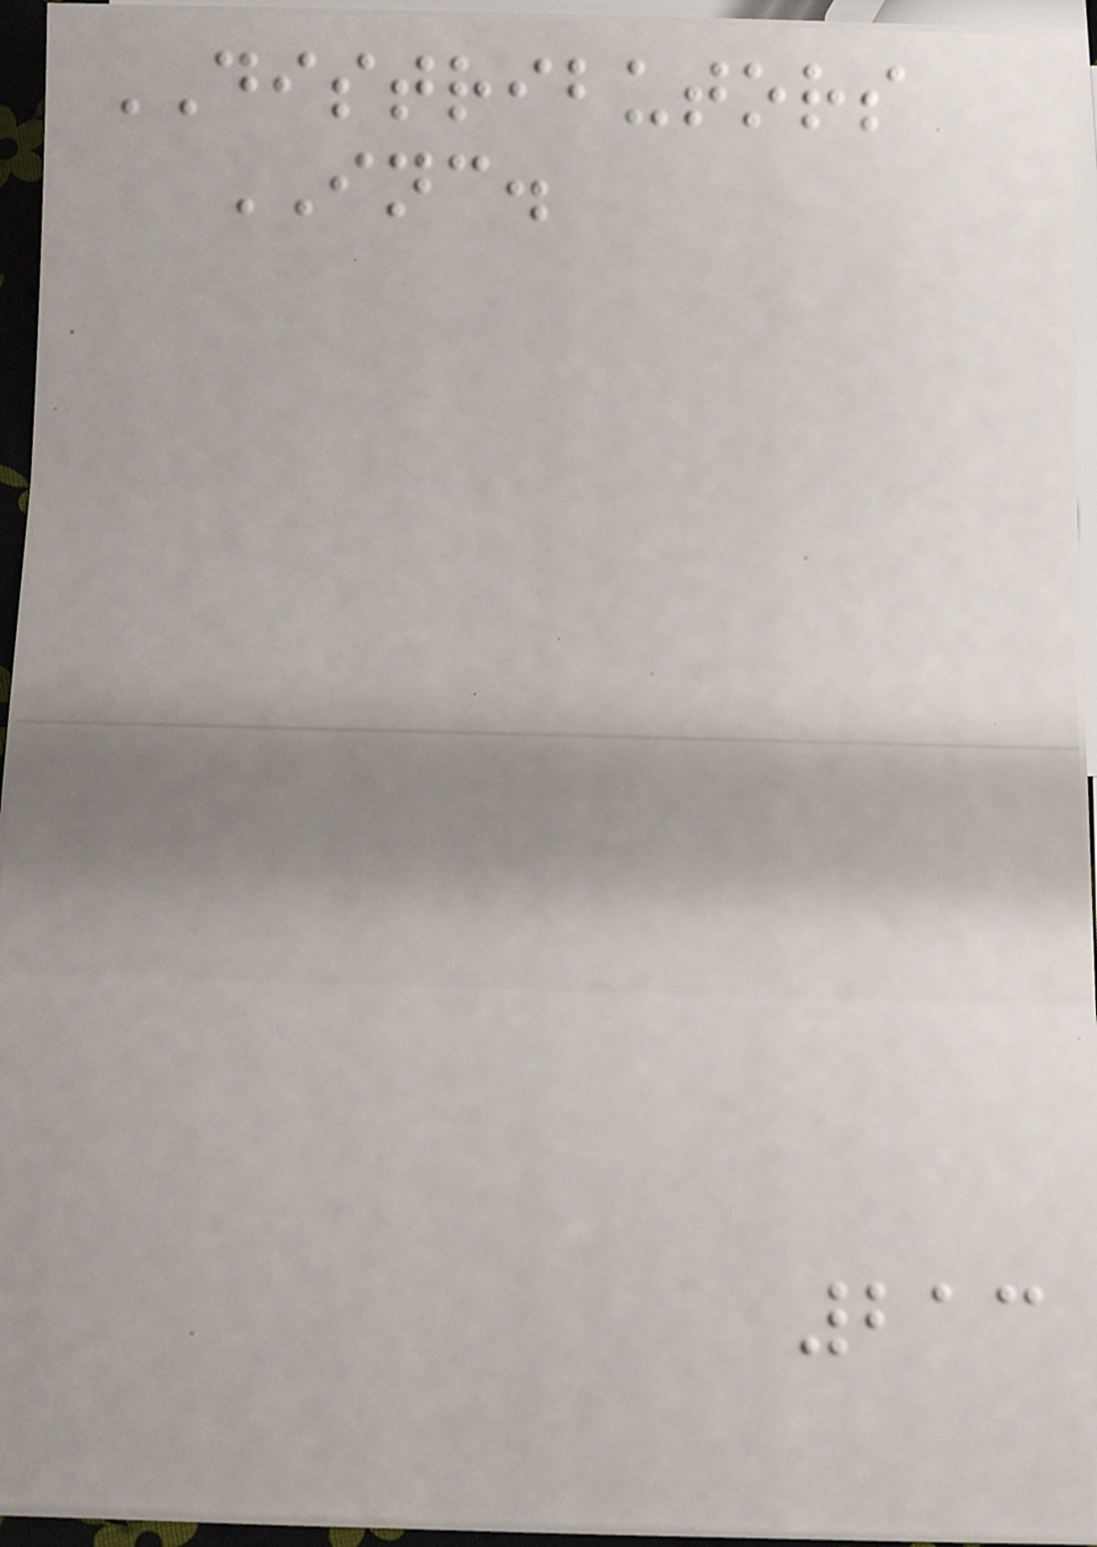DISTRIBUTORS
INC.
213
